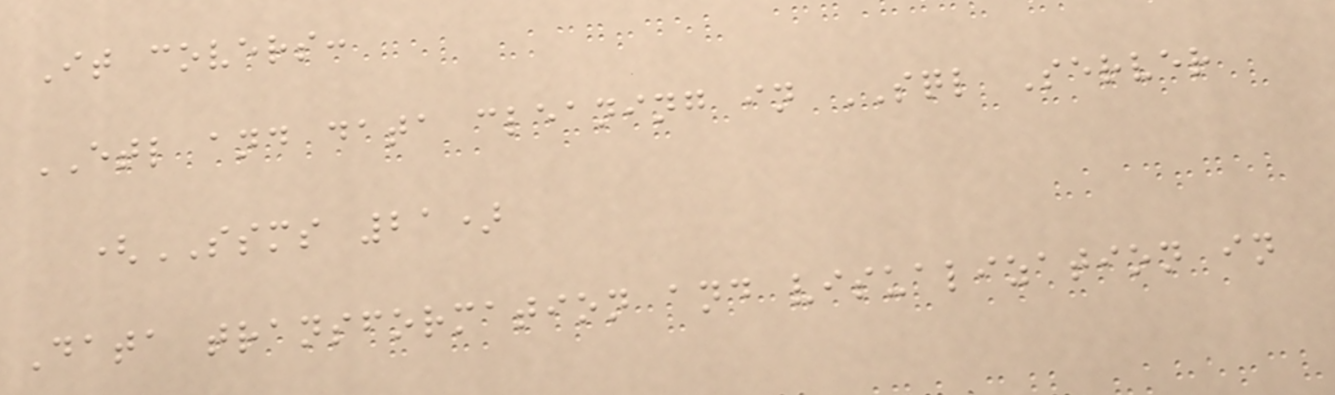It covers:
ETL and data cleaning in SQL Server
(SSMS 21)
Data transformation and visualization in
